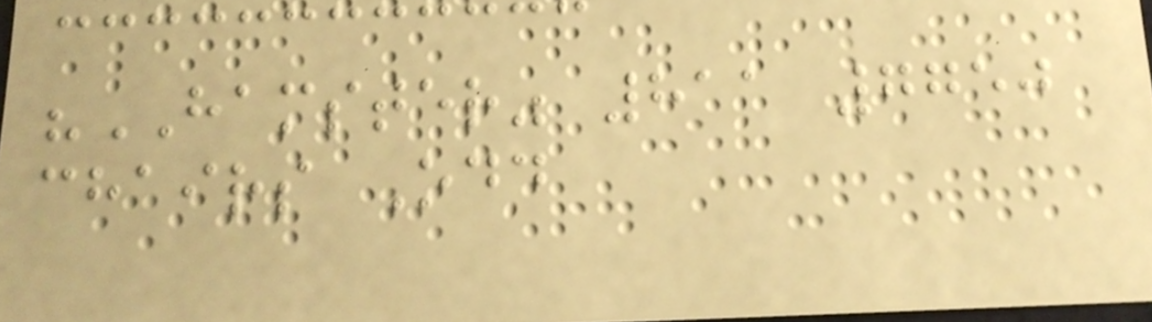"HAMSTER" 811 7750
chairs Odd
